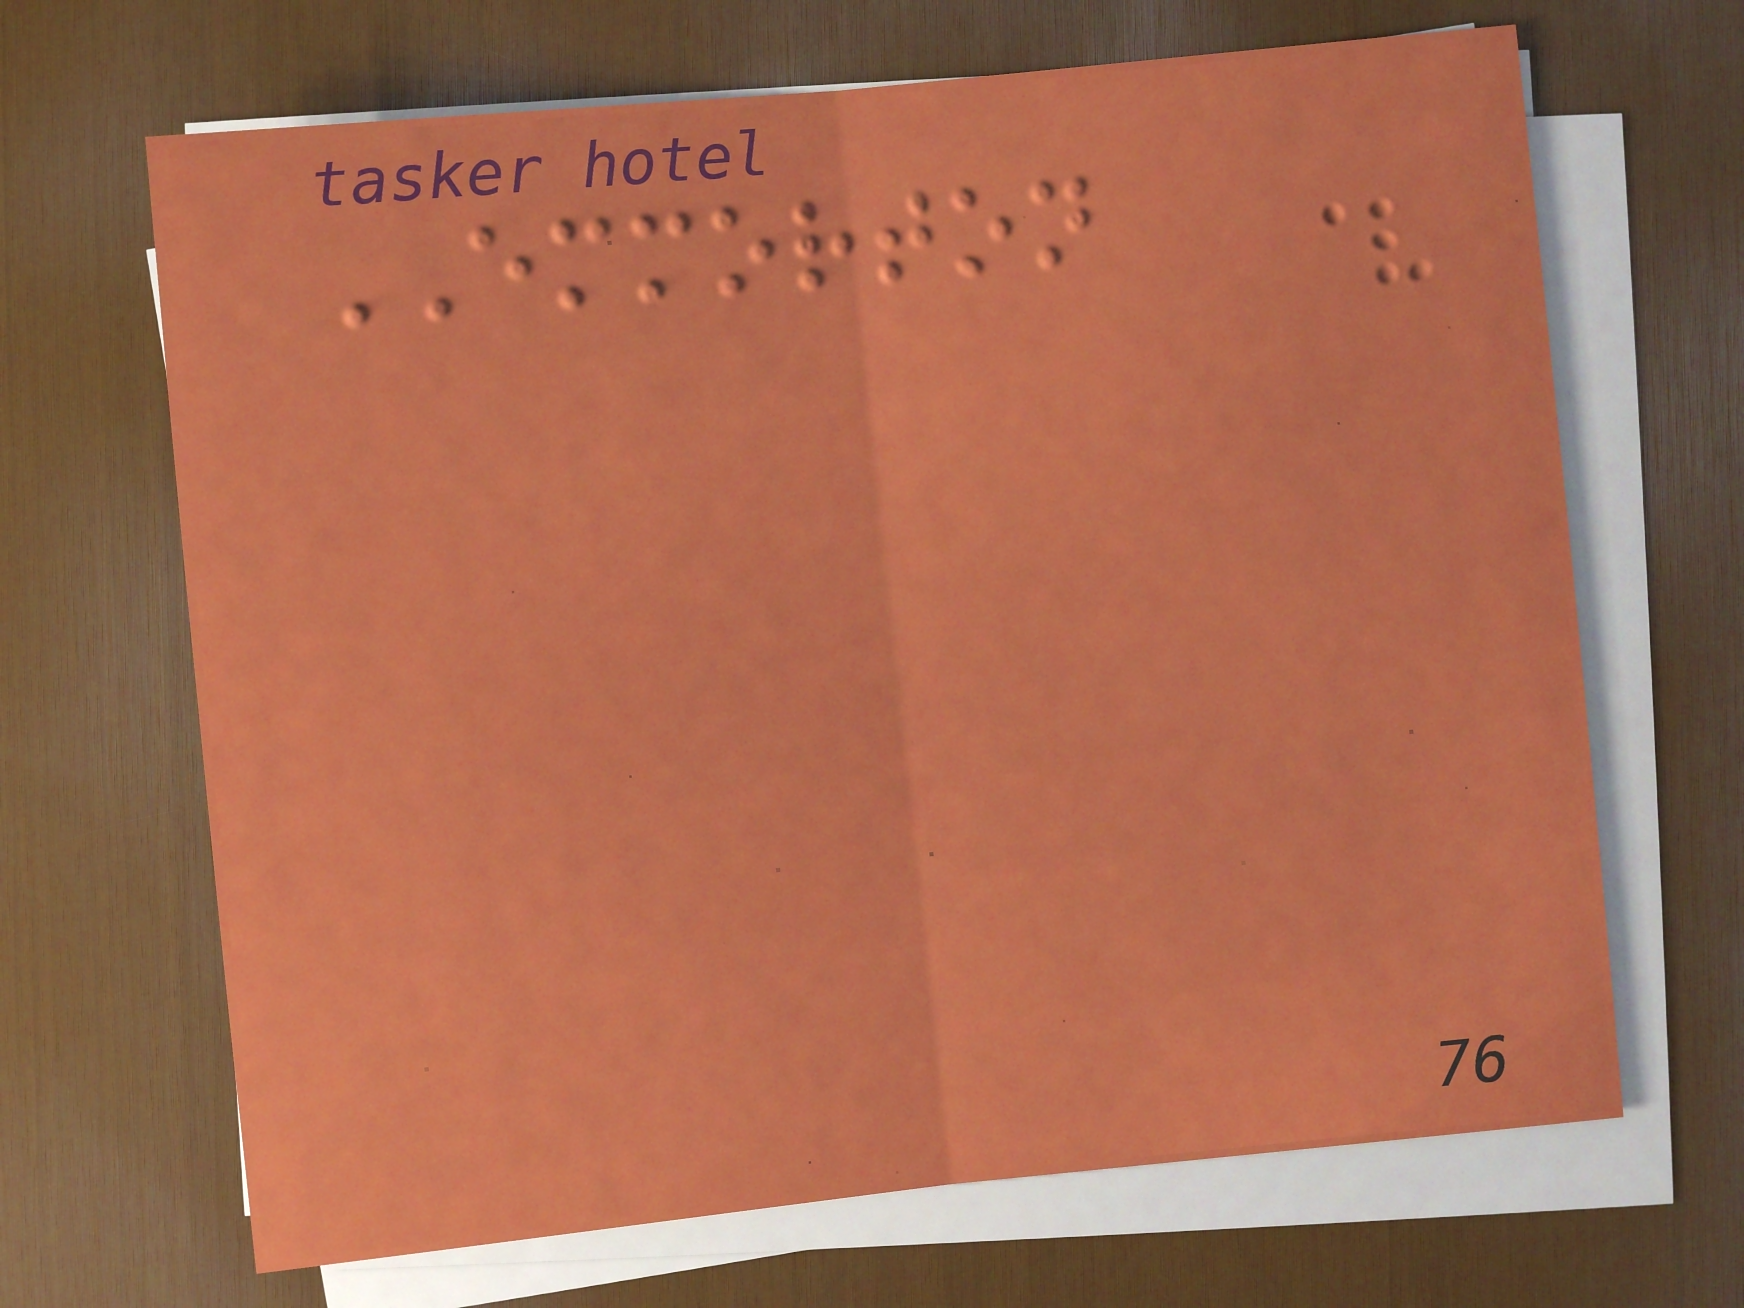EMMORTON
